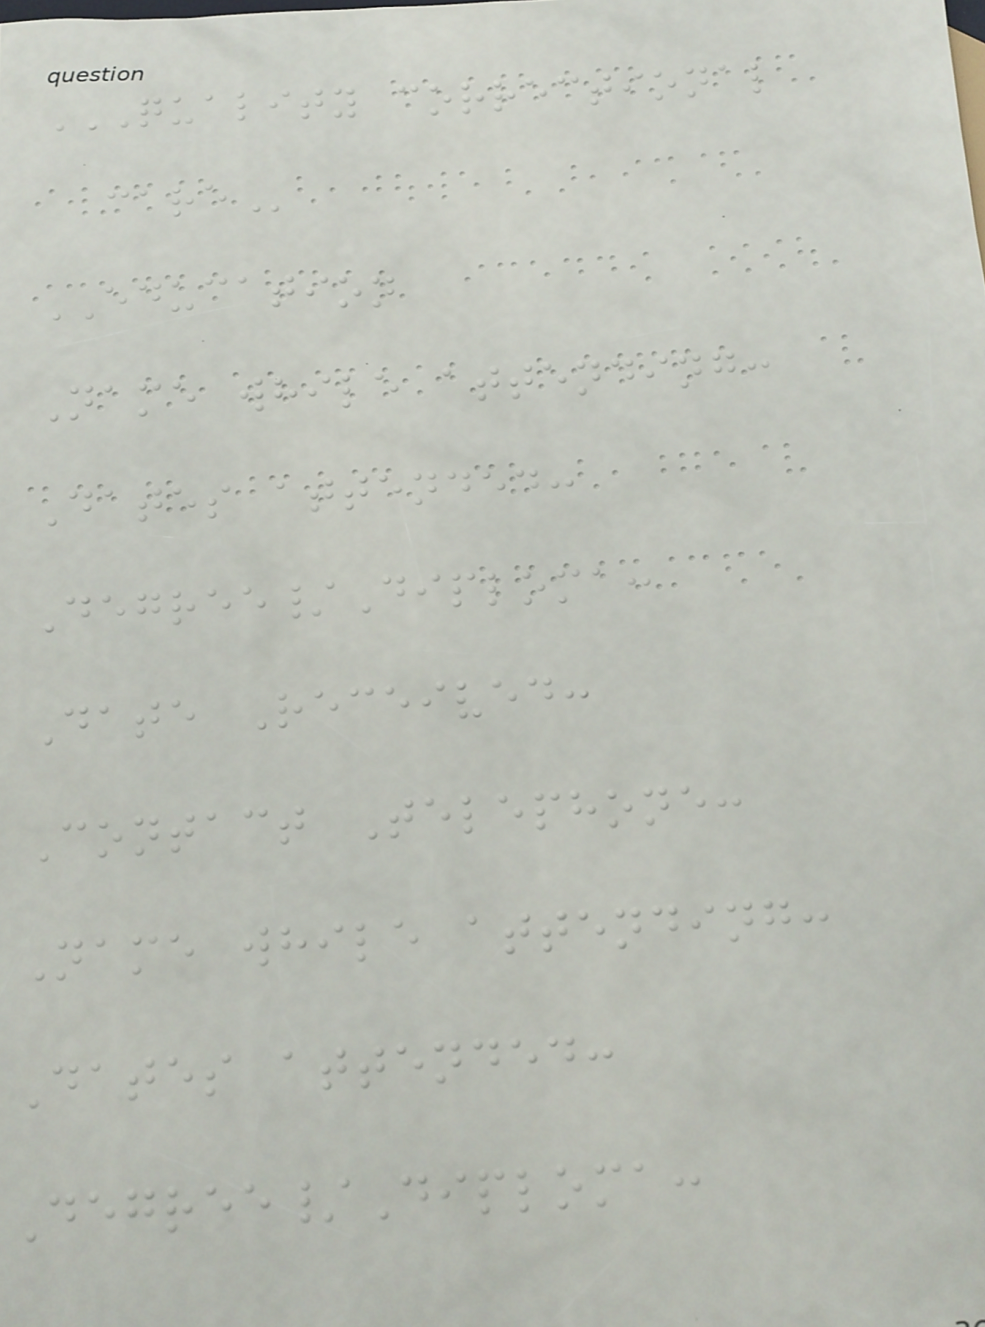QUALITY CORRECTIONAL
CARE
EDUCATION
Name while attending:
Dates attended:
Degree/Diploma:
Date Received:
Contact Telephone:
Name while attending:
Dates attended:
Degree/Diploma:
